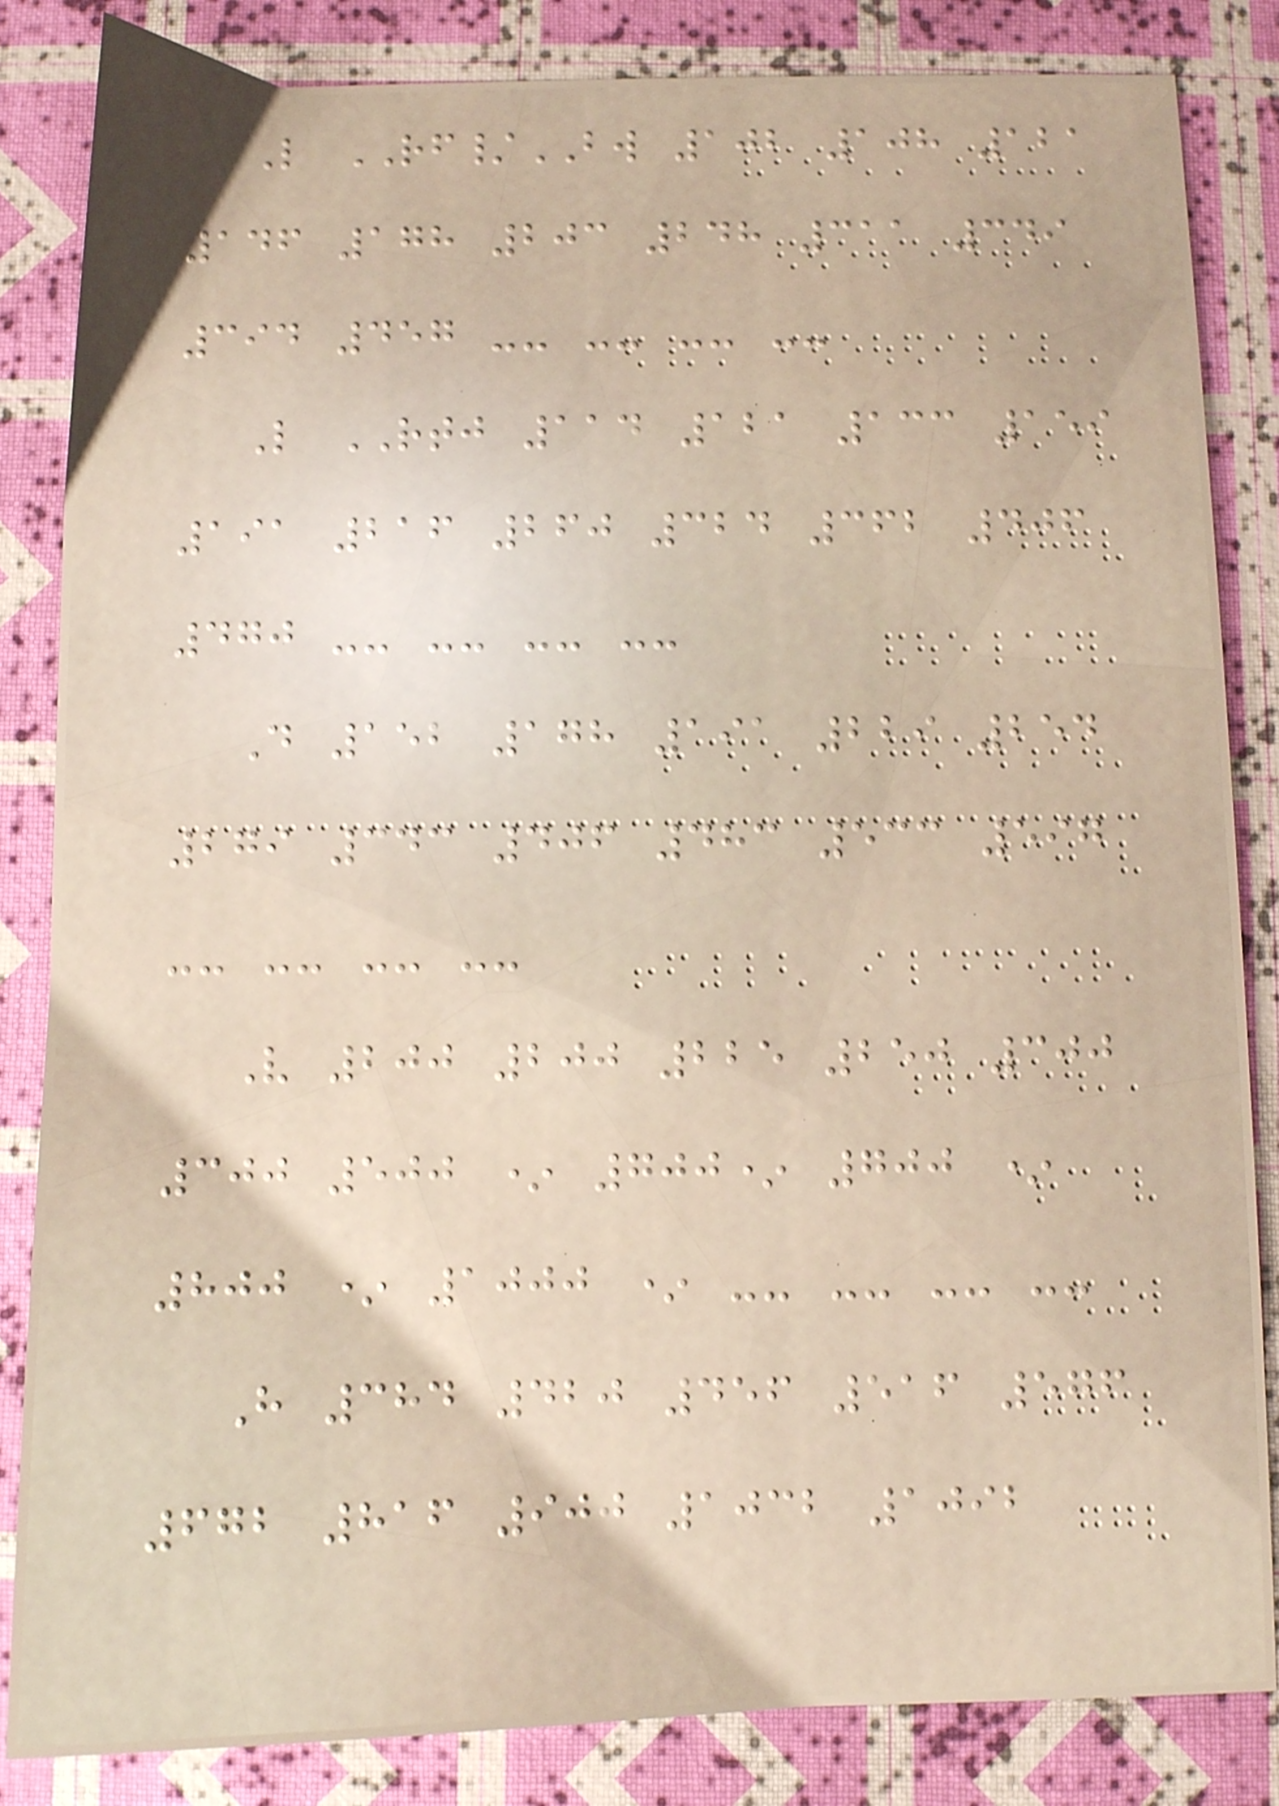L RF/BW 102 108 121
146 178 203 248 311 349
394 457 -- -- -- --
L RTJ 114 121 133 159
191 216 260 324 362 406
470 -- -- -- --
D 152 178 191 229 254
279 343 406 483 533 597
-- -- -- --
V 200 200 225 250 300
300 500 * 700* 700 *
800 * 1000 * -- -- -- --
H 384 420 456 516 576
672 816 900 1032 1092
